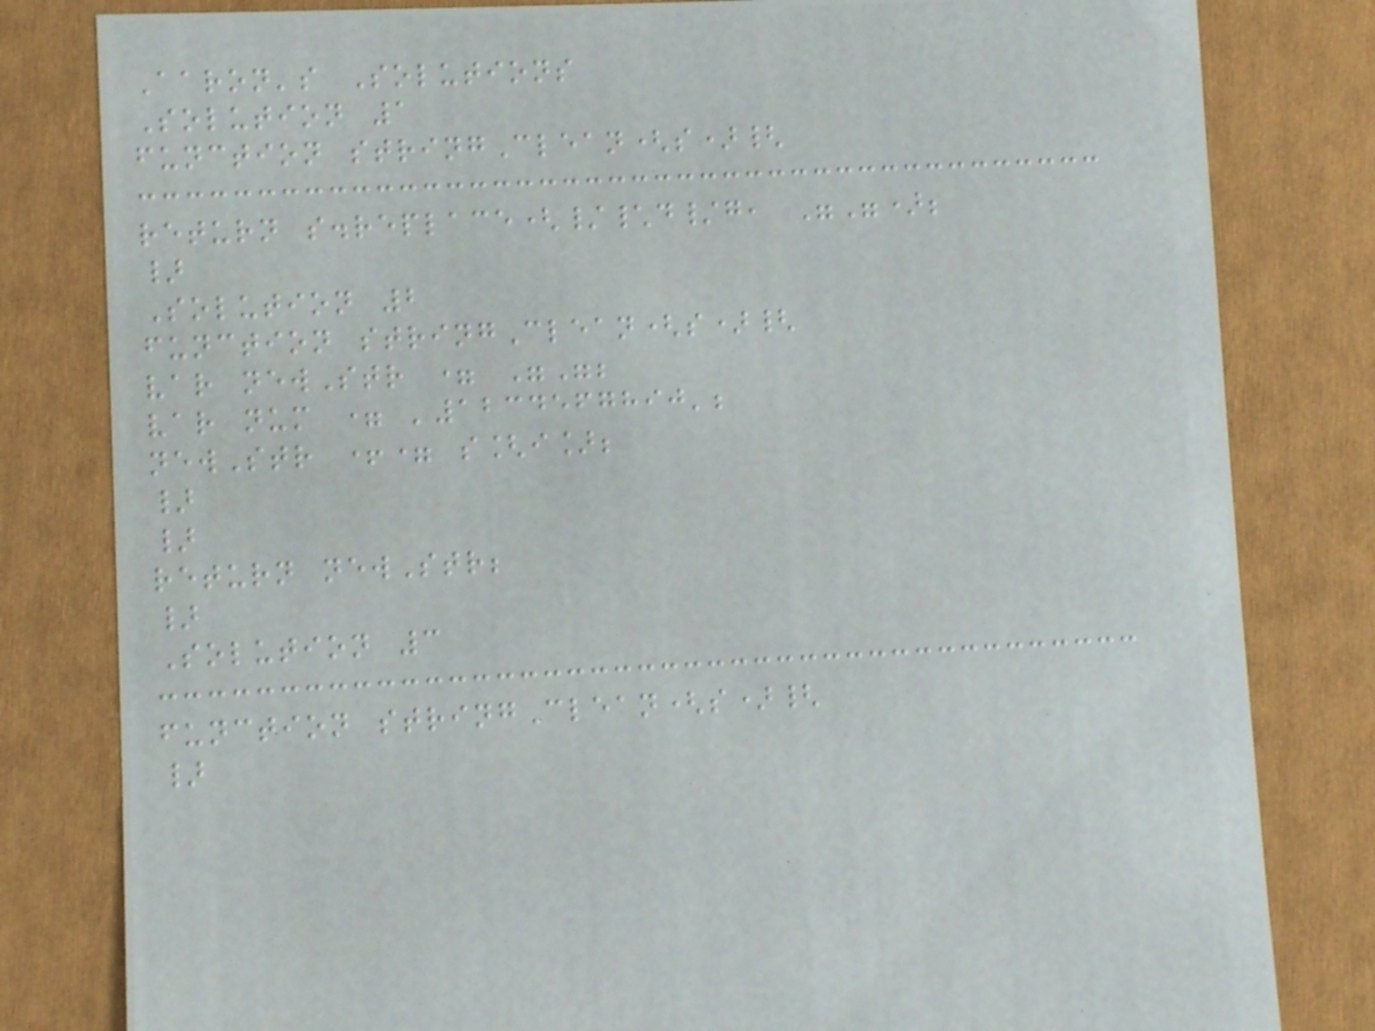Aaron's Solutions
Solution 1
function stringClean(s){
return s.replace(/\d/g, "");
}
Solution 2
function stringClean(s){
var newStr = "";
var num = '1234567890';
newStr += s[i];
}
}
return newStr;
}
Solution 3
function stringClean(s){
}
